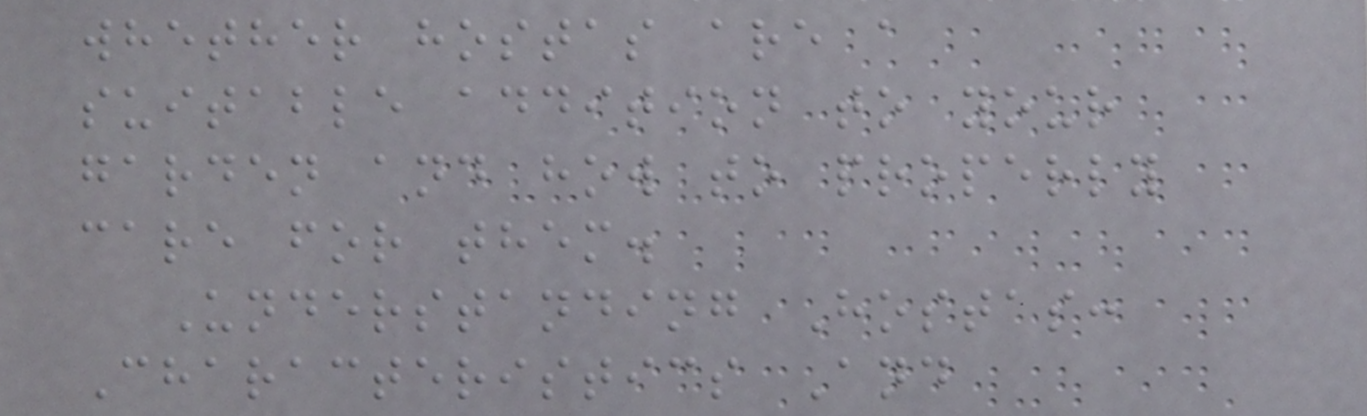whether hostas are a
suitable addition to your
garden and how to properly
care for them.
Understanding Hostas:
Characteristics And
